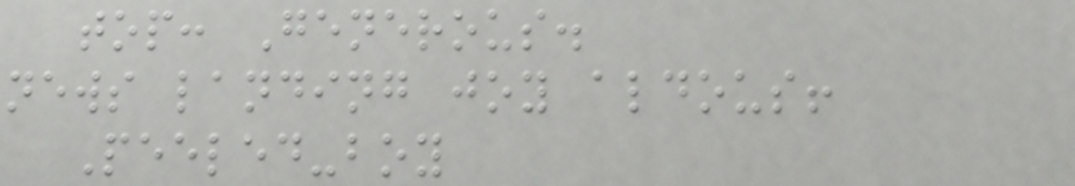top: Generous.
news landing joy aldous!
Peeled-boy
